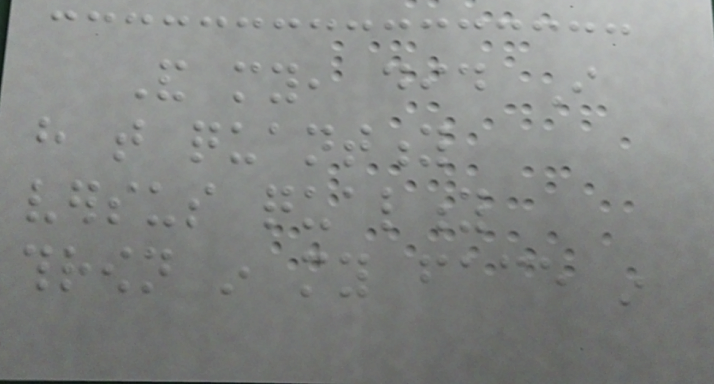And my, did I
have that quantity
versus quality
thrown in my face in
